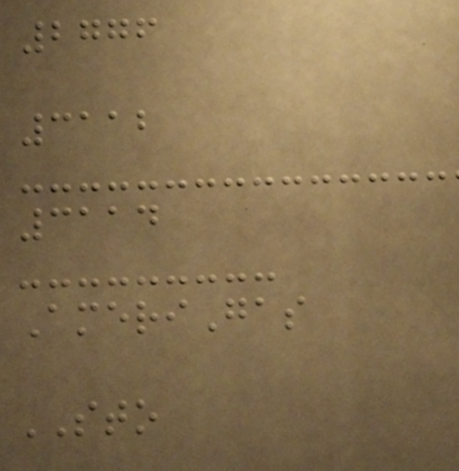2776
3112
3114
AmeriGas
STO
